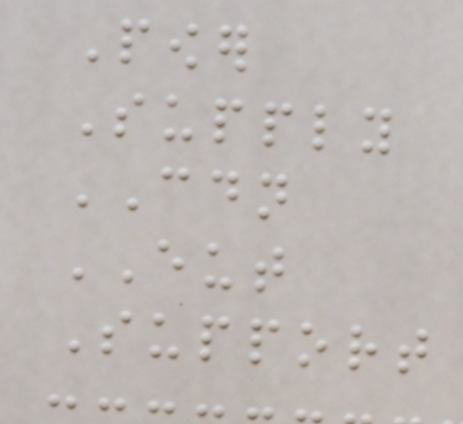Power
Supply
CDN
EUT
Support
